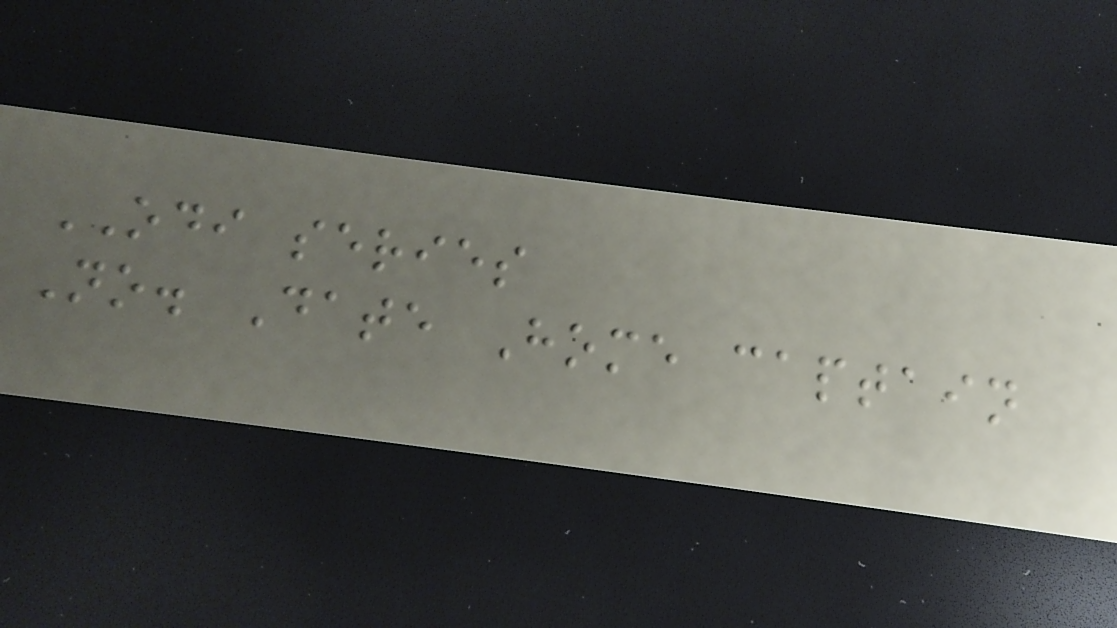ODI series
No. Date Home captain
